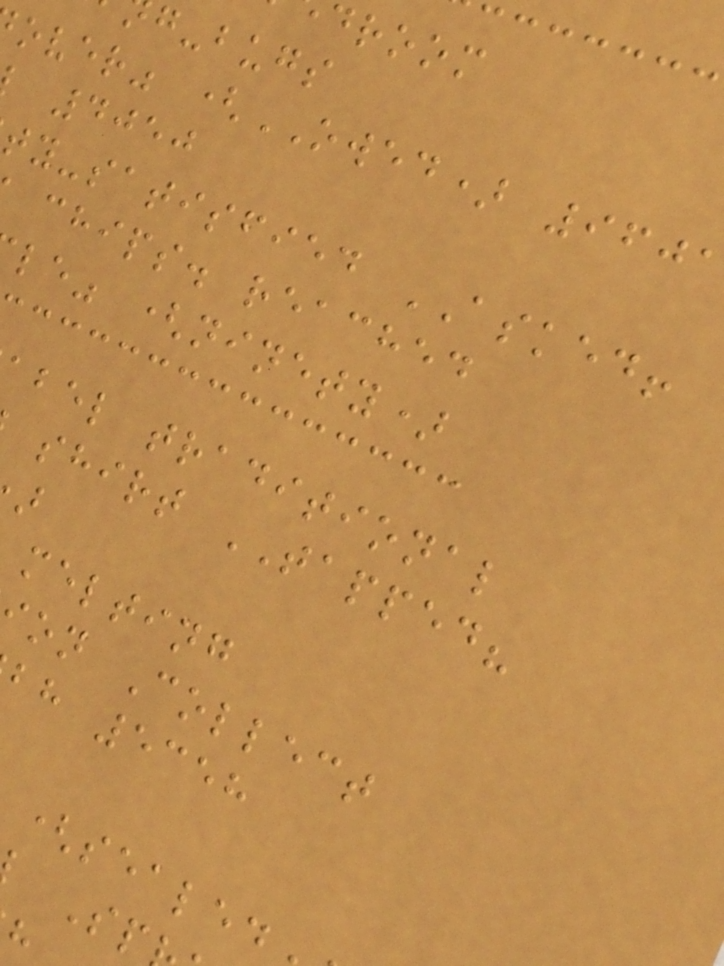droom
g-bugs
over" (OWED) 960
4050
ty-satisfied ASKED!
chips. reached
le" (ninety)
abel traditional
shirt TAPPED?
melting
on Collect
bh 5358
(sealed
